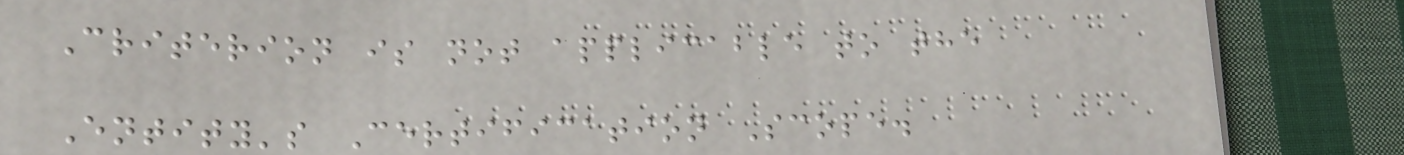Criterion is not applicable to the
Entity's Certification Scope.
